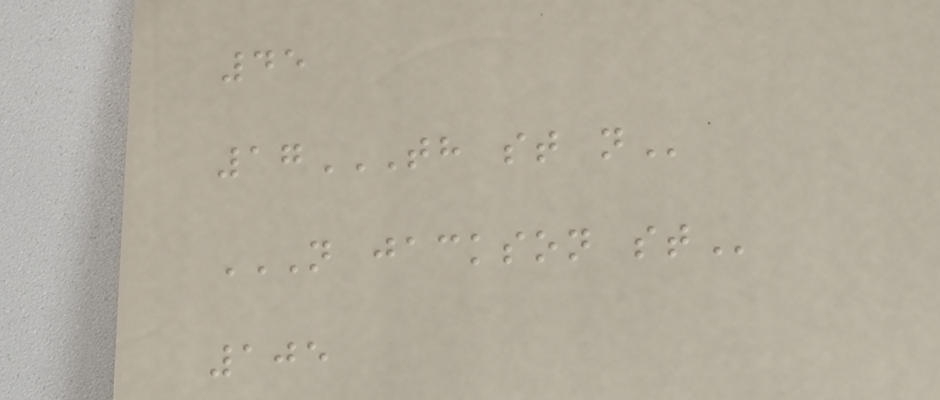45
17TH ST N
N JACKSON ST
105
